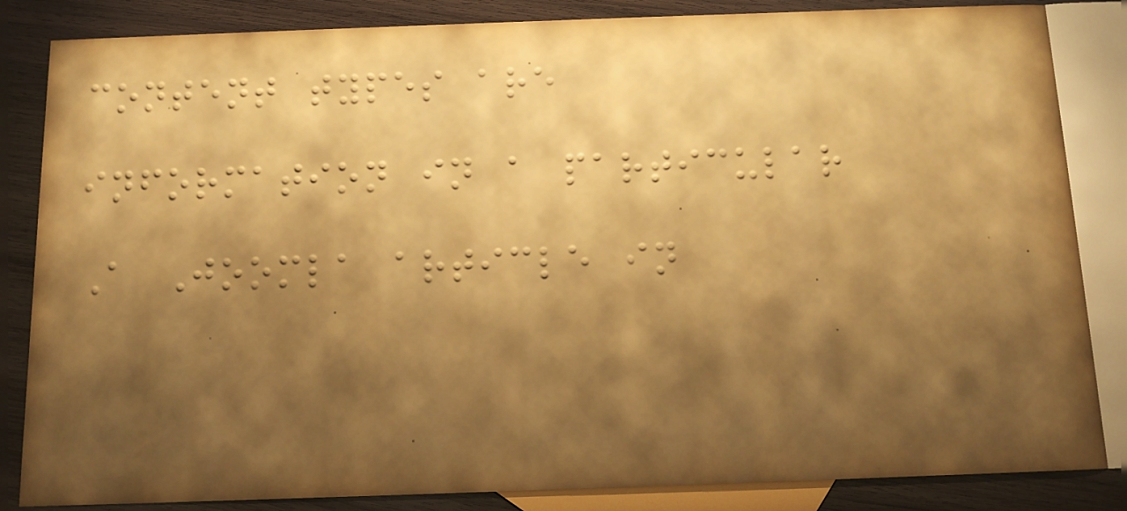content types are
information in a particular
A Joomla article in
